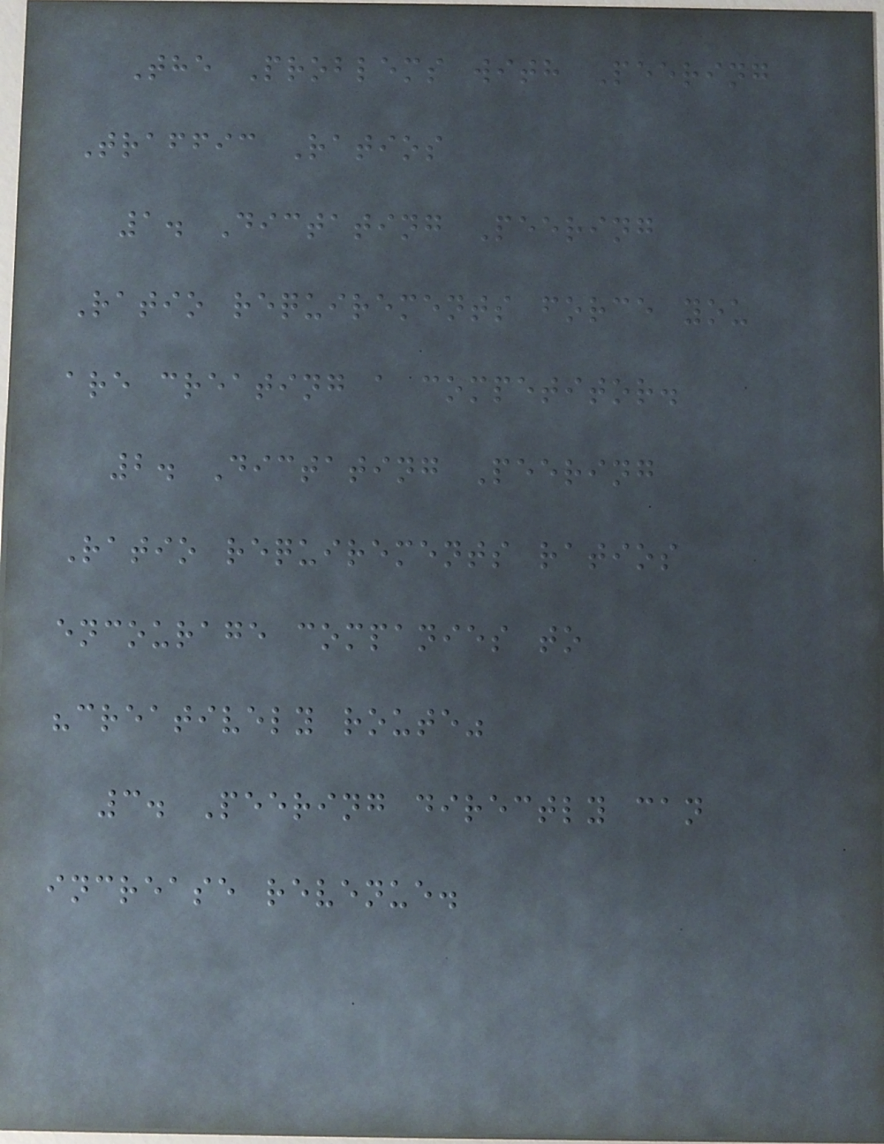The Problems with Peering
Traffic Ratios
1. Dictating Peering
Ratio requirements force you
are creating a competitor.
2. Dictating Peering
Ratio requirements ratios
encourage companies to
"creatively route"
3. Peering directly can
increase revenue.
